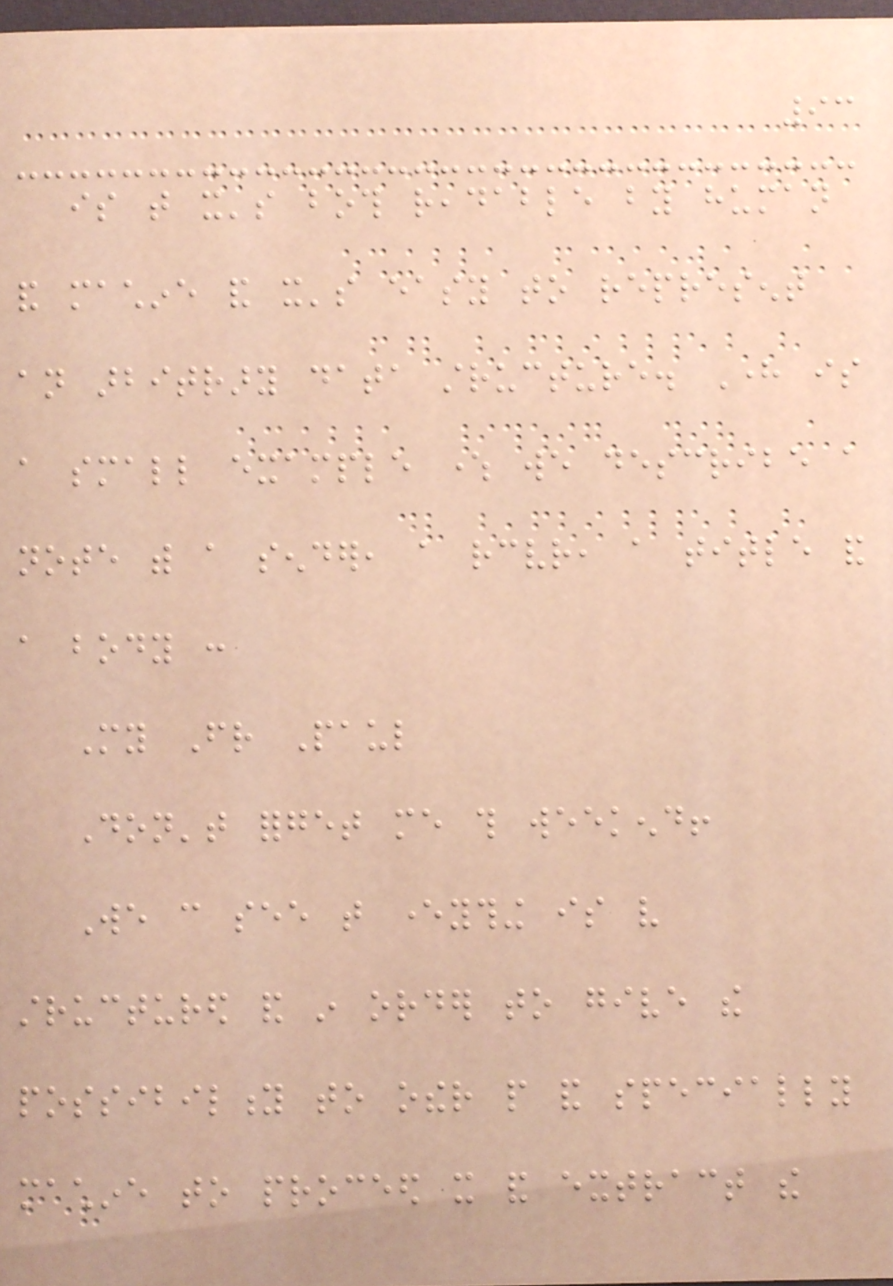93
is that it's both readable by human
and machine and it's easy to represent
an arbitrary data structure. Here is
a small example where we describe a
note with a sender, a receiver, a title and
a body :
My Friend Paul
Don't forget me this weekend!
We can see that everything is very
structured and in order to give the
possibility to other people and specially
machine to proceed it and extract the
